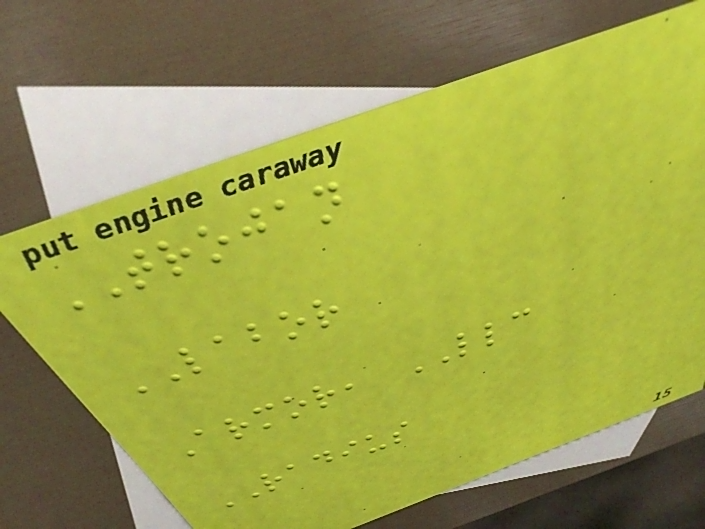TROJAN
LABOR
Armor, LLC
RADIUS
